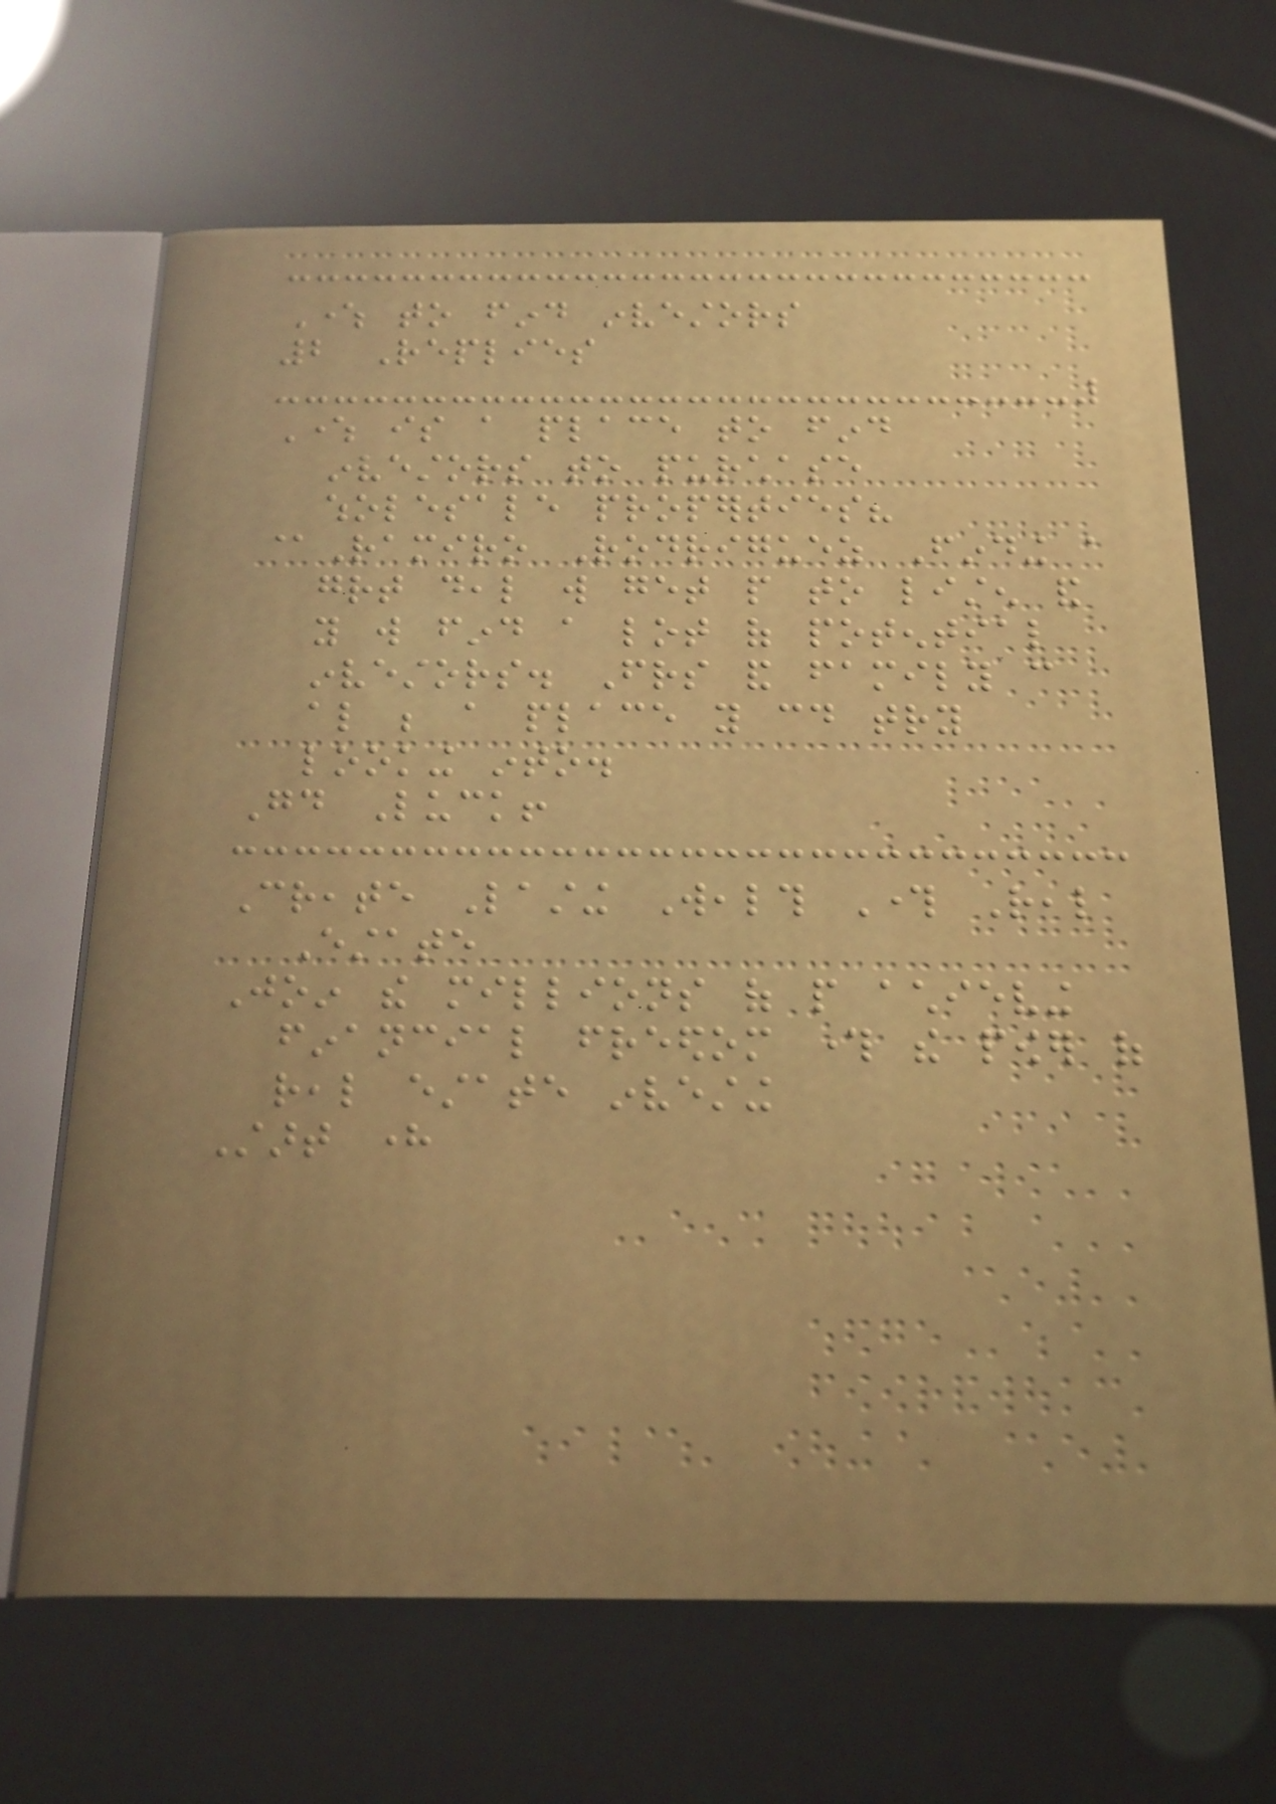Where to find investors
2 Replies
Where is a place to find
investors to purchase
wholesale properties?
@Ramiro Rodriguez Finding a
great deal will get people to listen and
you will find a lot of potential
investors. Friends and family can
also be a place you could try
looking into.
Good Luck!
Create Lasting Wealth Through Real
Estate
Join the millions of people achieving
financial freedom through the power of
real estate investing
Start here
